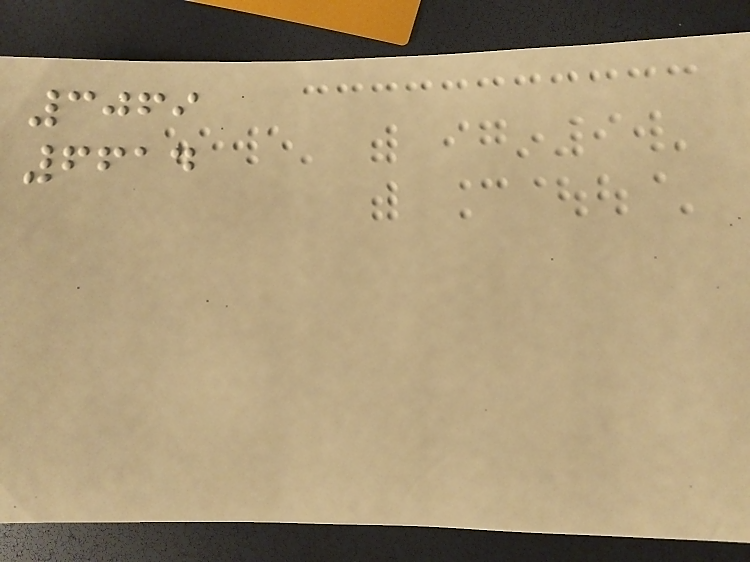3069
6614
